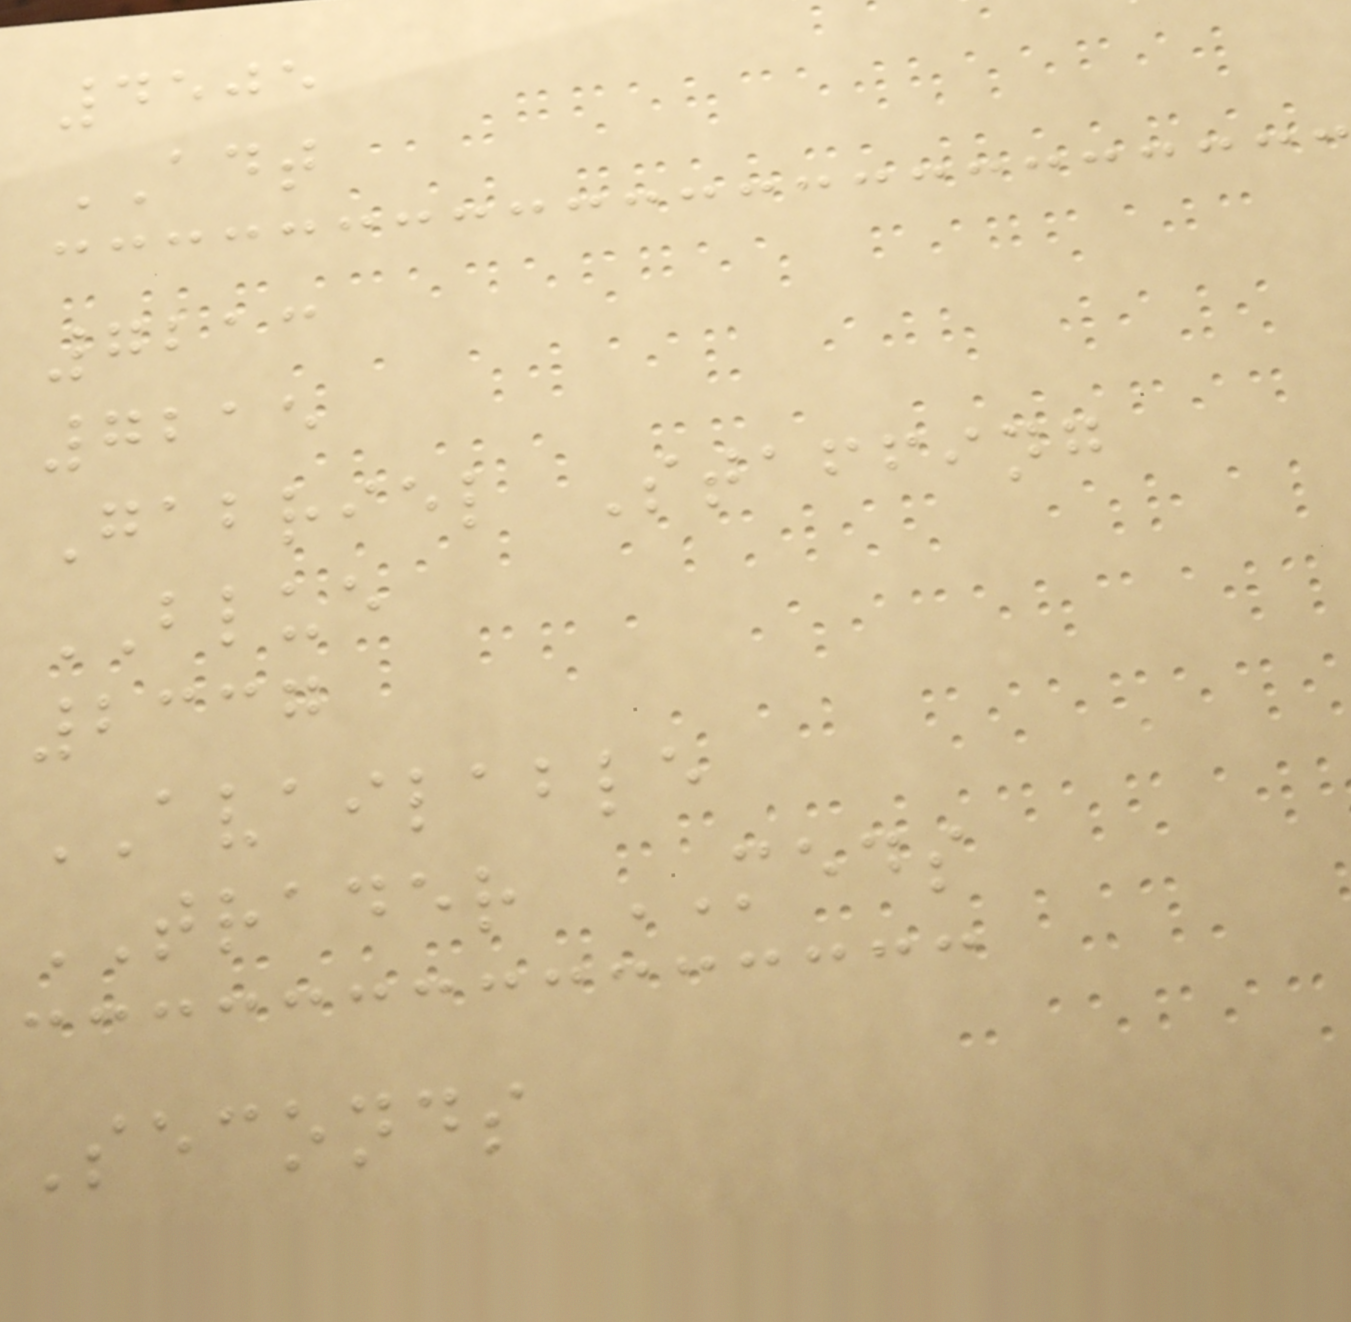4505
ADT
7213
7215
Gabriel Staffing
BLUE
2337
AVAILABLE
TRADER MEDS
Seconds
